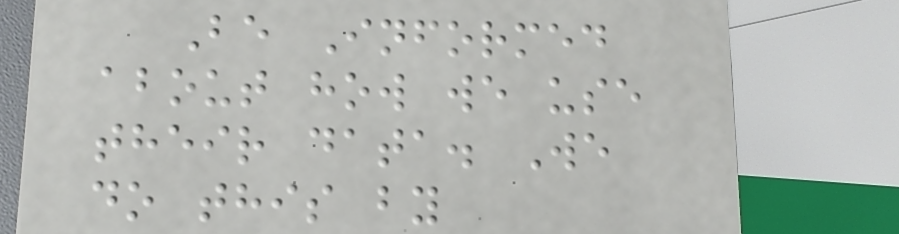Be Informed
about how we use
their data. We
do this by
